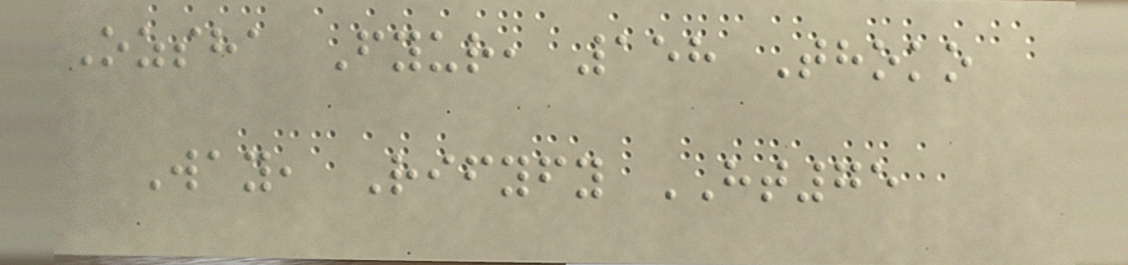Ozsha Fyur, 158 Thoko
Way, Rifyfy HT75
